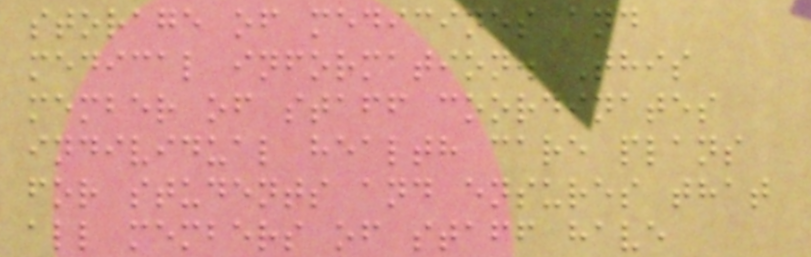storage of medicines and
medical information. This
member of staff coordinates
individual health care plans
for students and ensures that
all members of staff have
